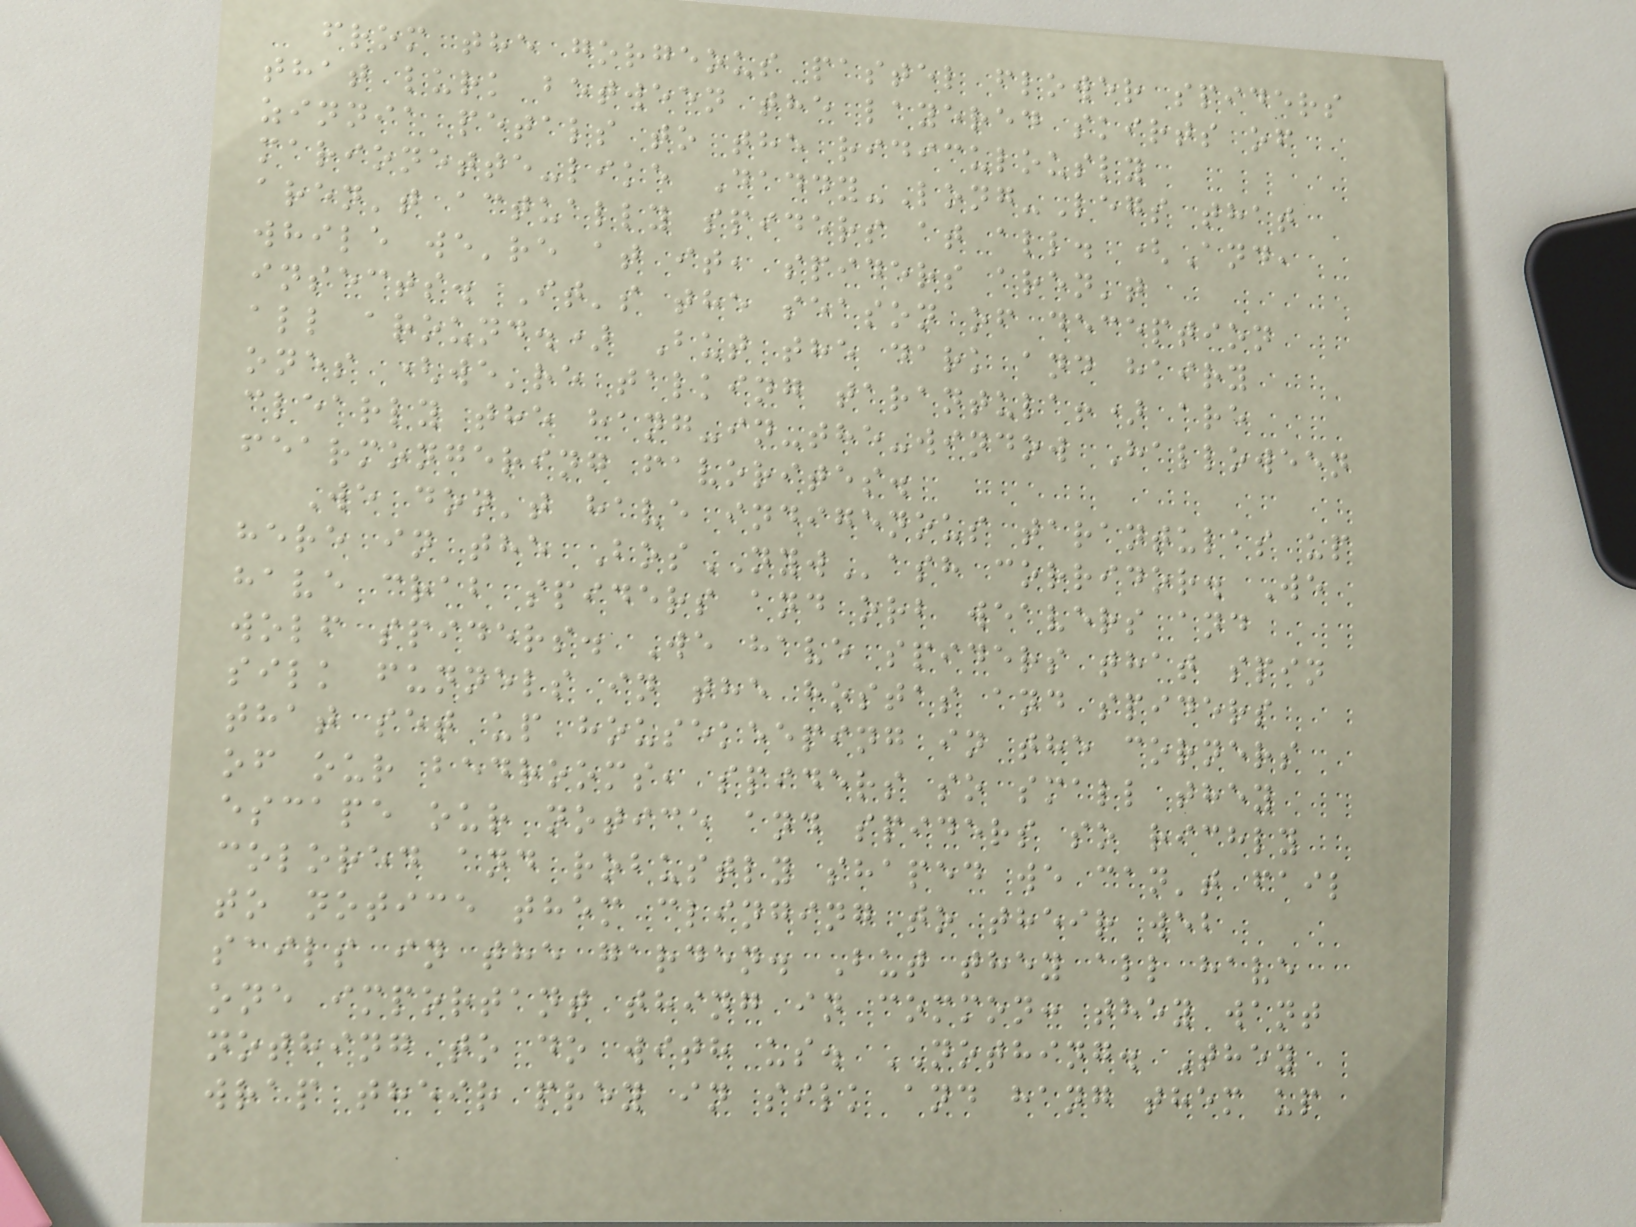from the gorgeous pastel flower spiders
that lurk between the layered skirts of
zinnia petals to the ridiculously
marionette-like Daddy-Long-Legs that
aren't actually spiders at all. (And,
while we're at it, spiders aren't
insects. It's the season of deception
all around.) But the dark and hairy
ones (we're talking tarantula!) are
clearly the hang-in-the-window Halloween
fearmongering favorites.
We don't have indigenous tarantulas up
here in the BosNYWash corridor. We
have crab spiders and orb weavers and
wolf spiders. We have spiders that spin
silk funnels in the hostas and spiders
that set up housekeeping in the corners
of our bedrooms, spiders so small they
escape our notice and spiders so richly
colored and robustly shaped we can't fail
to notice them clinging to their web
sails in the garden. But they all have
one important thing in common: they want
nothing to do with us. NOTHING. They
wrap their prey in silk and hang them up
